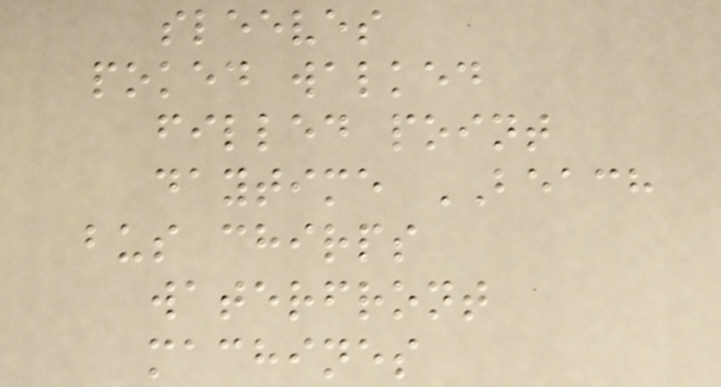sleeves
poked walked
filled point
daytime BEACH
bus chirps
waterfront
machines
